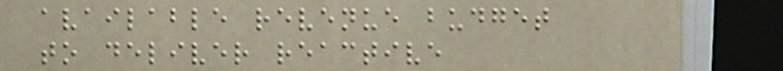available revenue budget
to deliver reactive
